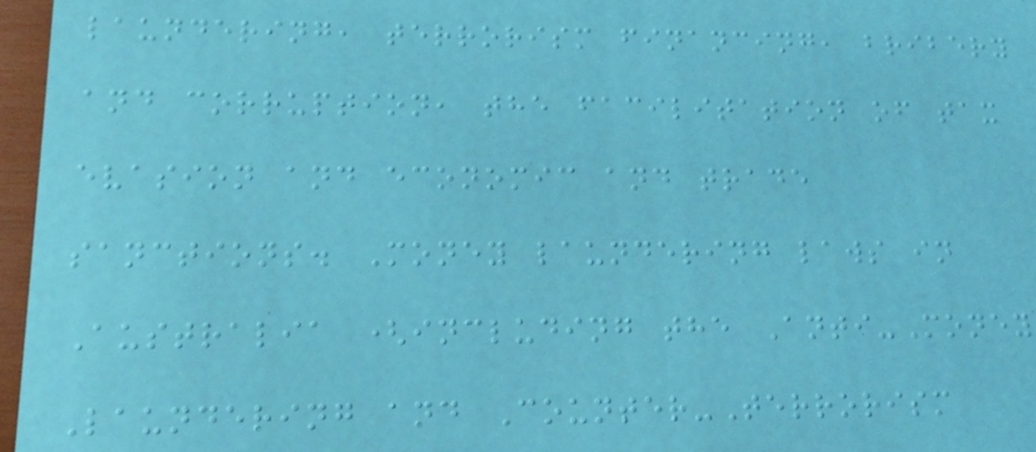laundering, terrorism financing, bribery
and corruption, the facilitation of tax
evasion and economic and trade
sanctions. Money laundering laws in
Australia (including the Anti-Money
Laundering and Counter-Terrorism
